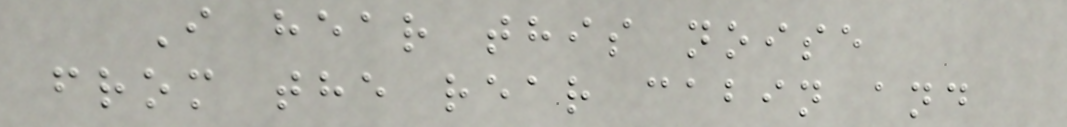I hear this noise
from the rear cabin and
